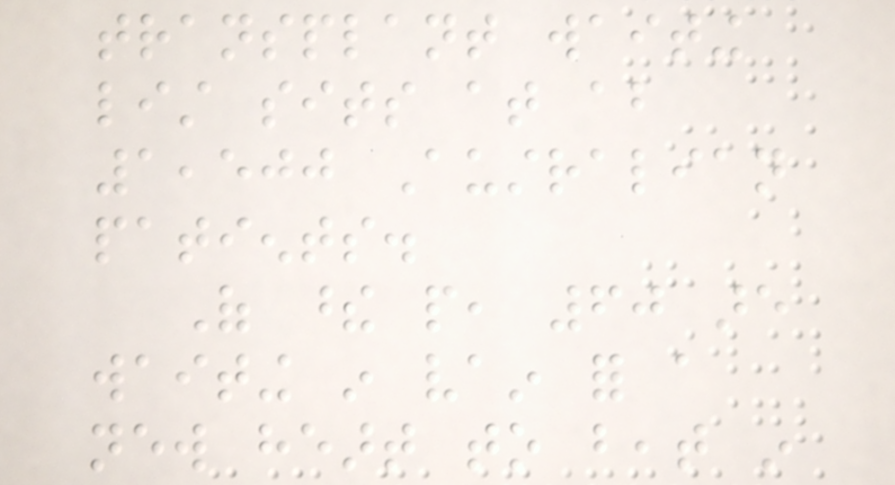transplant waiting
list sits at about
1,500 Australian
patients.
Of these people, 60 are
waiting in vain for a
new heart to beat in
